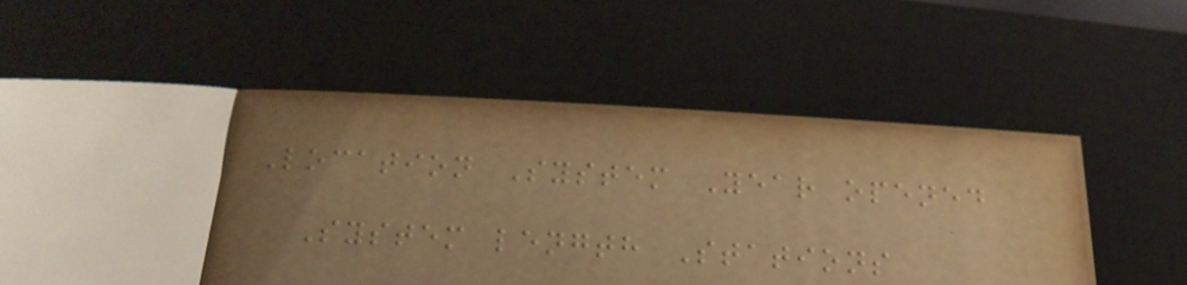Location System Year opened
System length Stations
